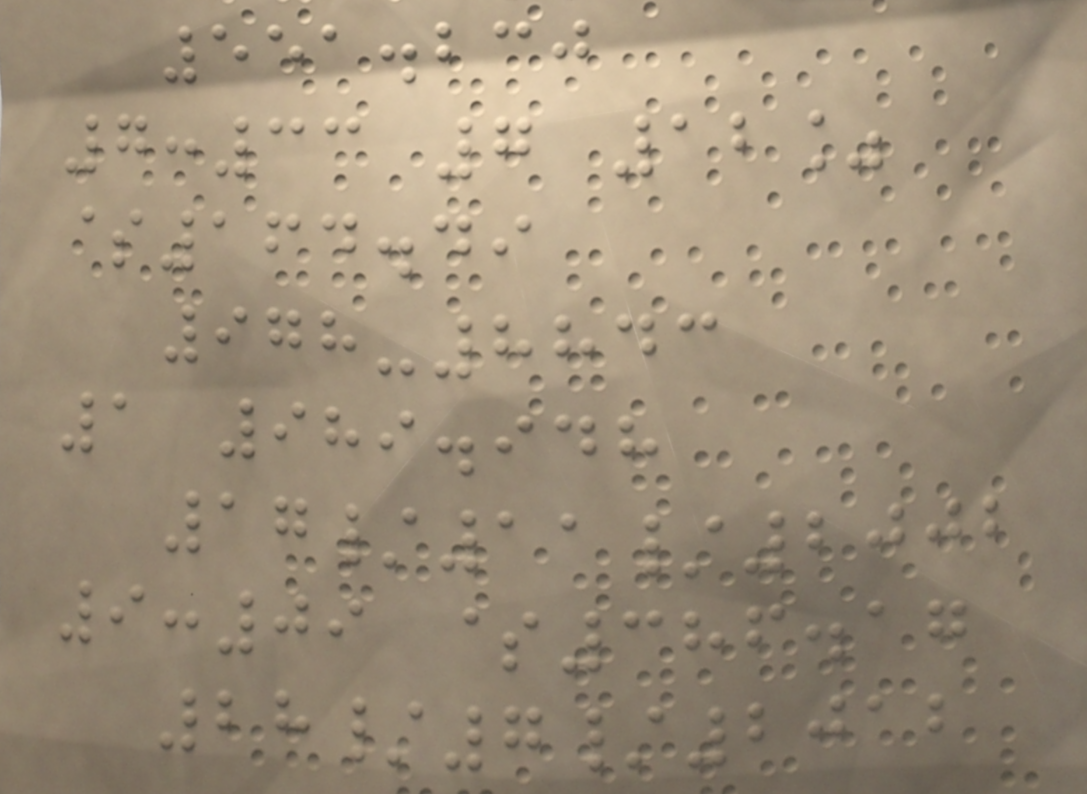551.230
7:33 7 12%
$164.49
978-8843
1 989.948
17/11/2002
9:09 $386.17
28/7/2012
